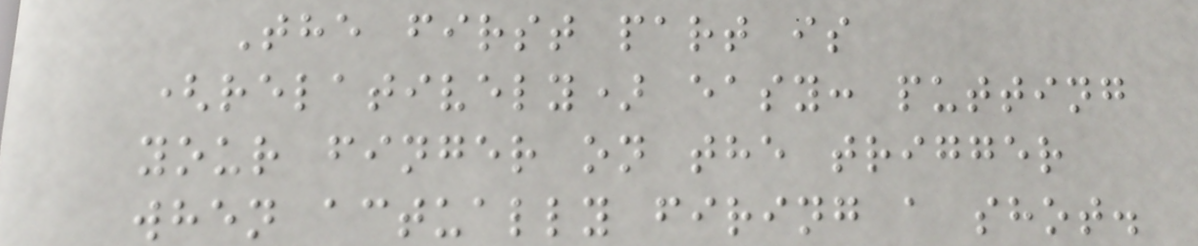The first part is
(relatively) easy: putting
your finger on the trigger
when actually firing a shot.
